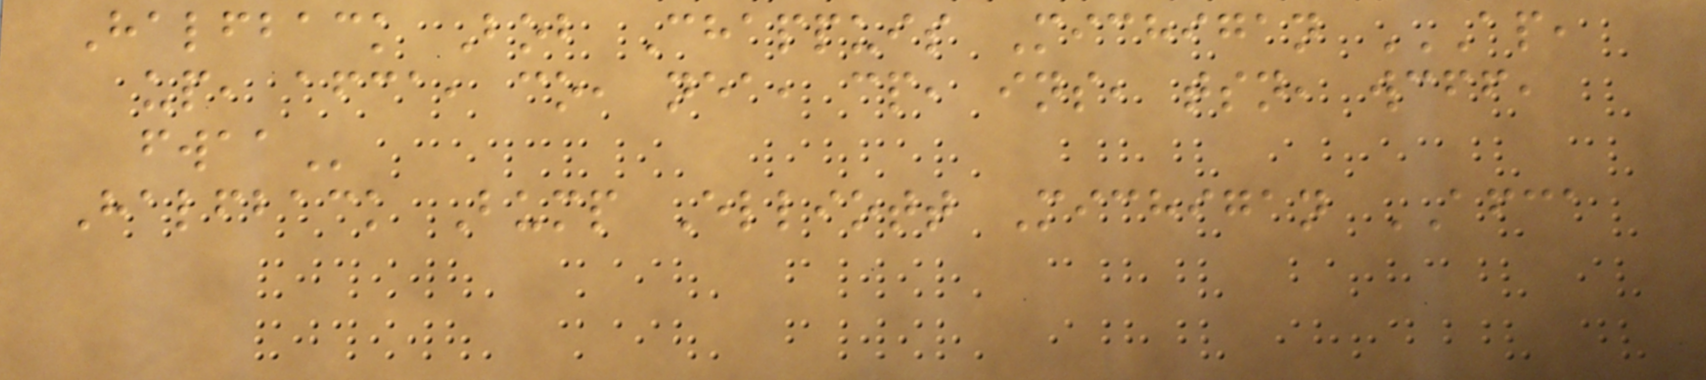Halfback Bob Chappuis Michigan AP,
UP, AFCA, CO, NEA, CP, INS, TSN, WCFF,
FWAA
Halfback Bump Elliott Michigan AFCA
